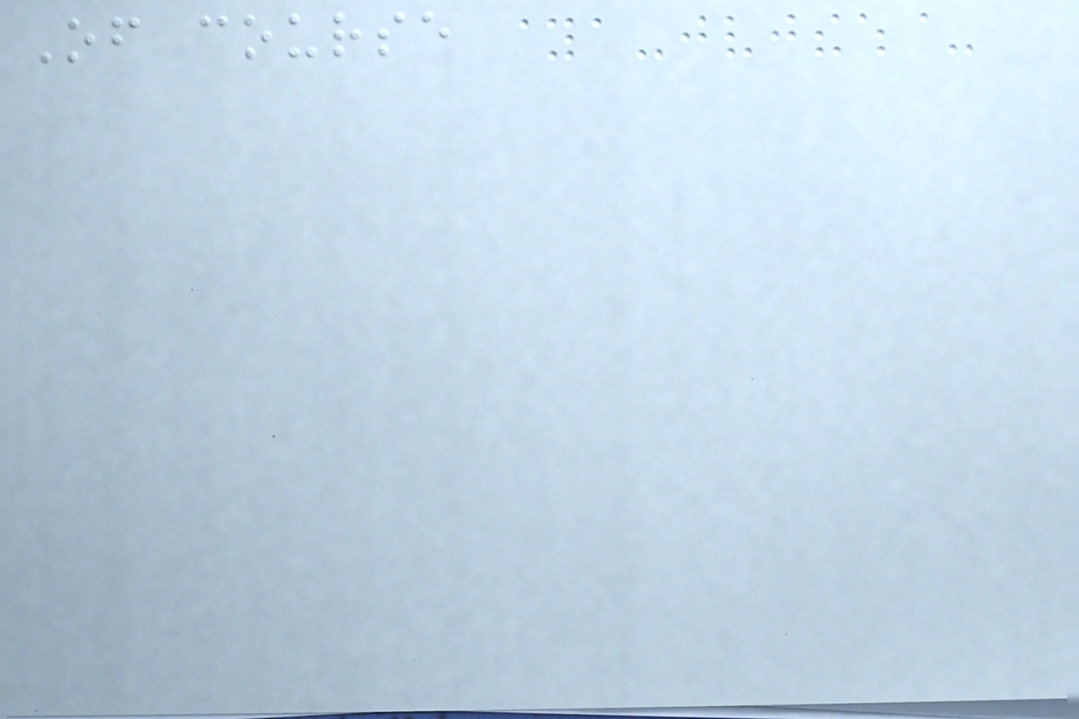Of course
